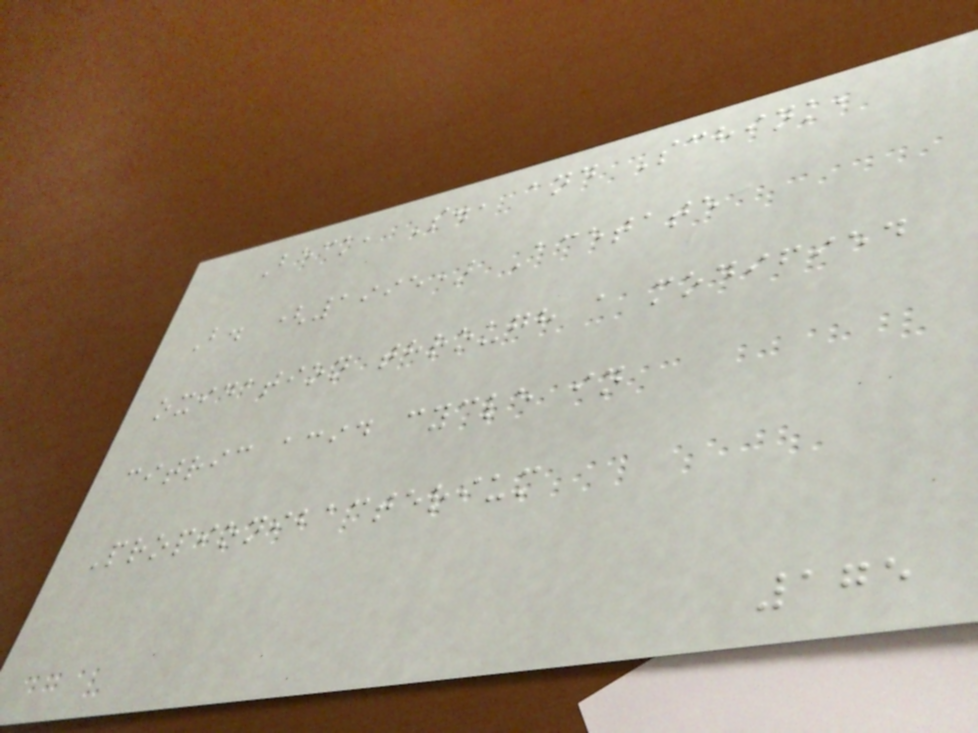Beck, S., and Schink,
B. (1995) Acetate
oxidation through a modified
citric acid cycle in
Propionibacterium
175
